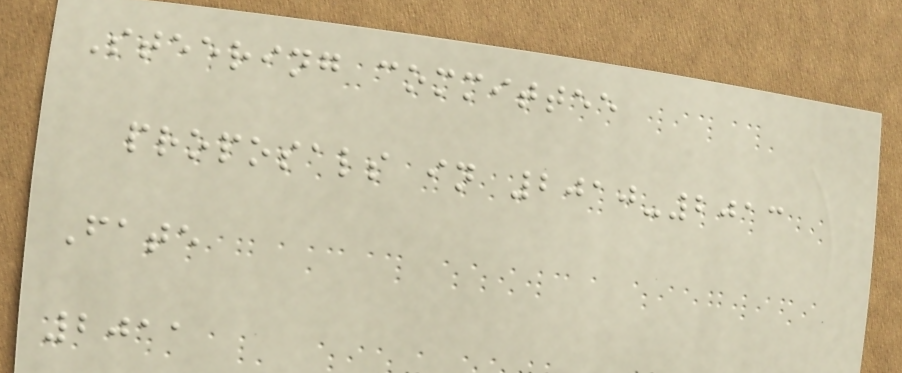Steering committee
proposals in 2010-2013
Fate
2011
